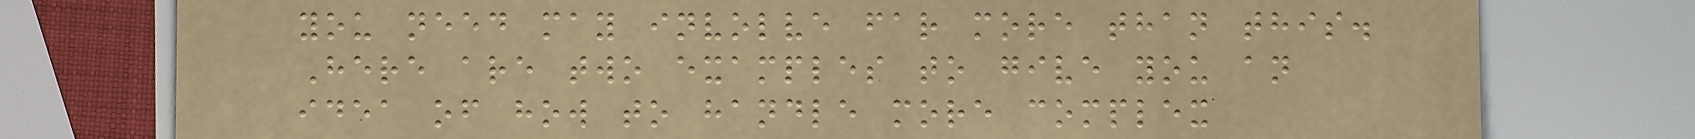you need may involve far more than this.
Here are two examples to give you an
idea of how to handle more complex
